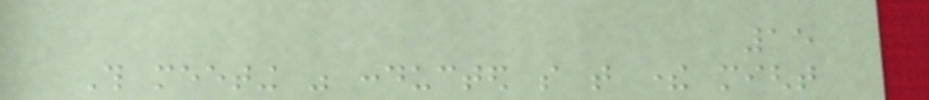15
This meeting was conducted so that there might
